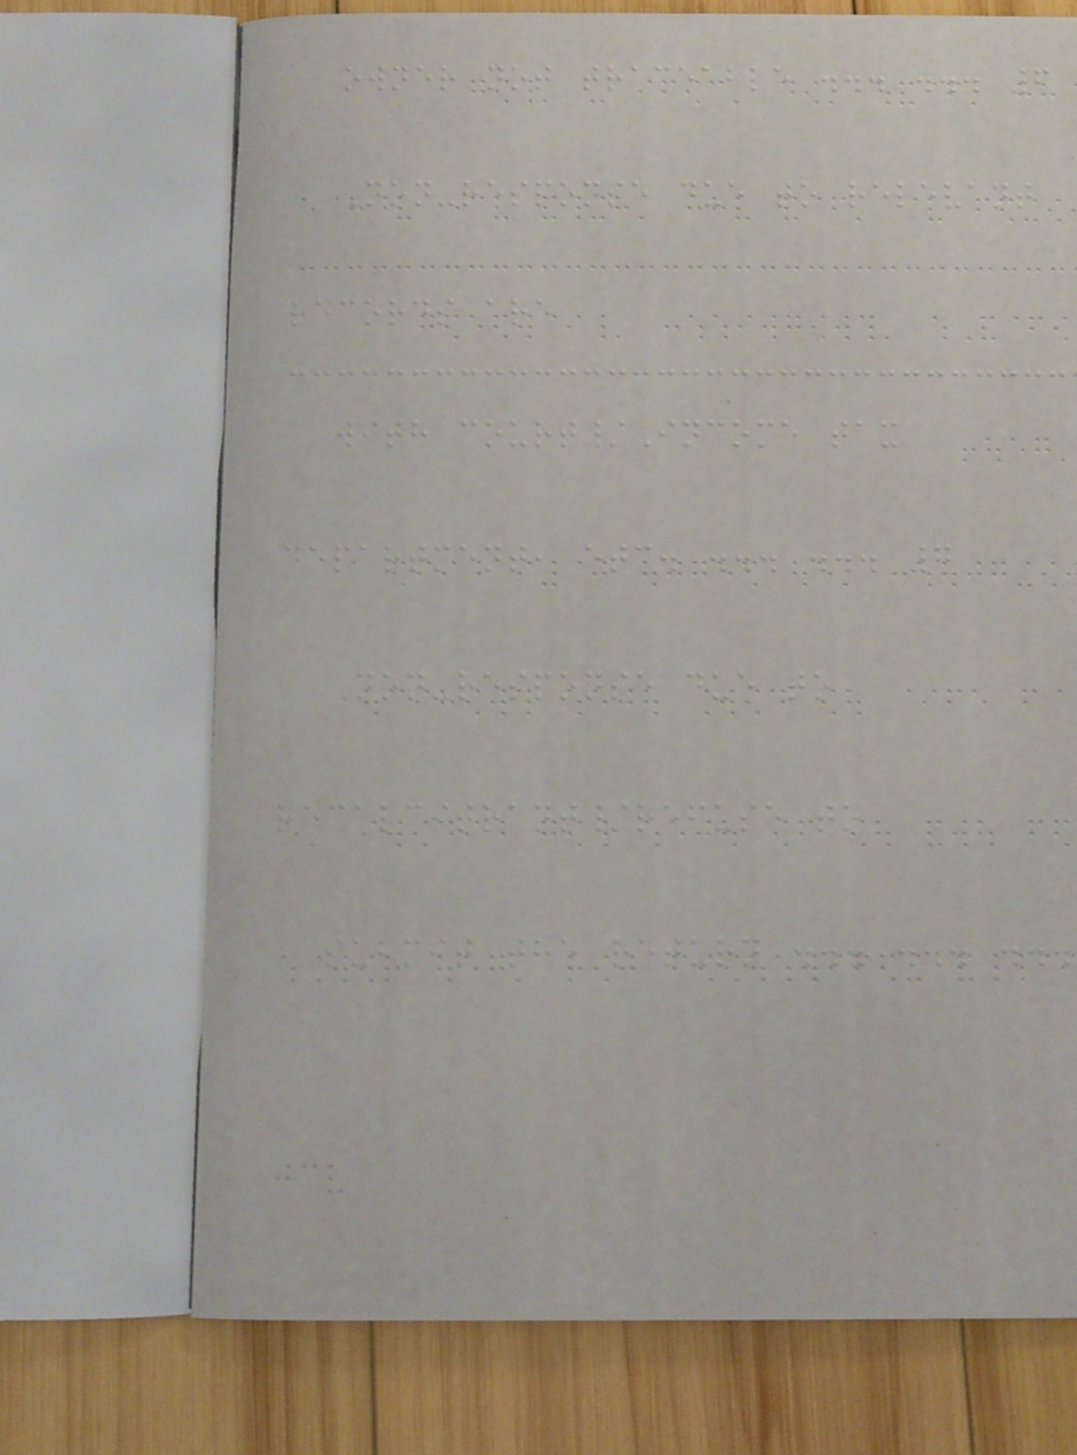owner not traceable ... ... 6
Non-response due to relevant
records are
with court/Income tax
department, etc. ... ... 7
Non-response due to
recalcitrant/refuse to
submit the return ... ... ...
